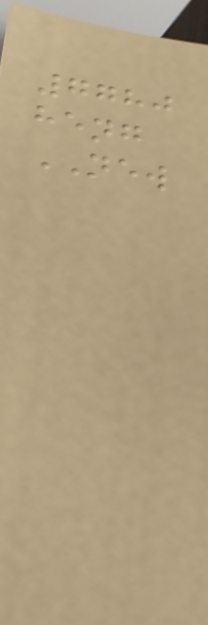7780
heng
NEW
